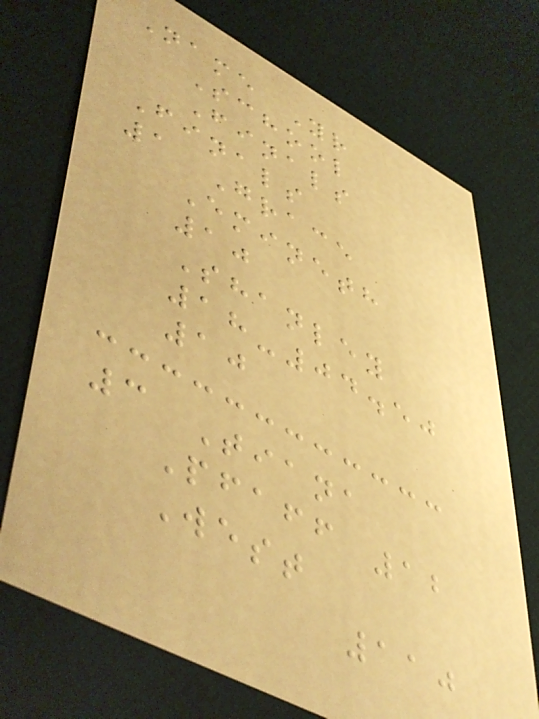Name Yr
School
Finals
Finals
1 Grace
Emineth
10
Shanley
18-04.50
10
3 Tiana
Pfaff 12
West
110
